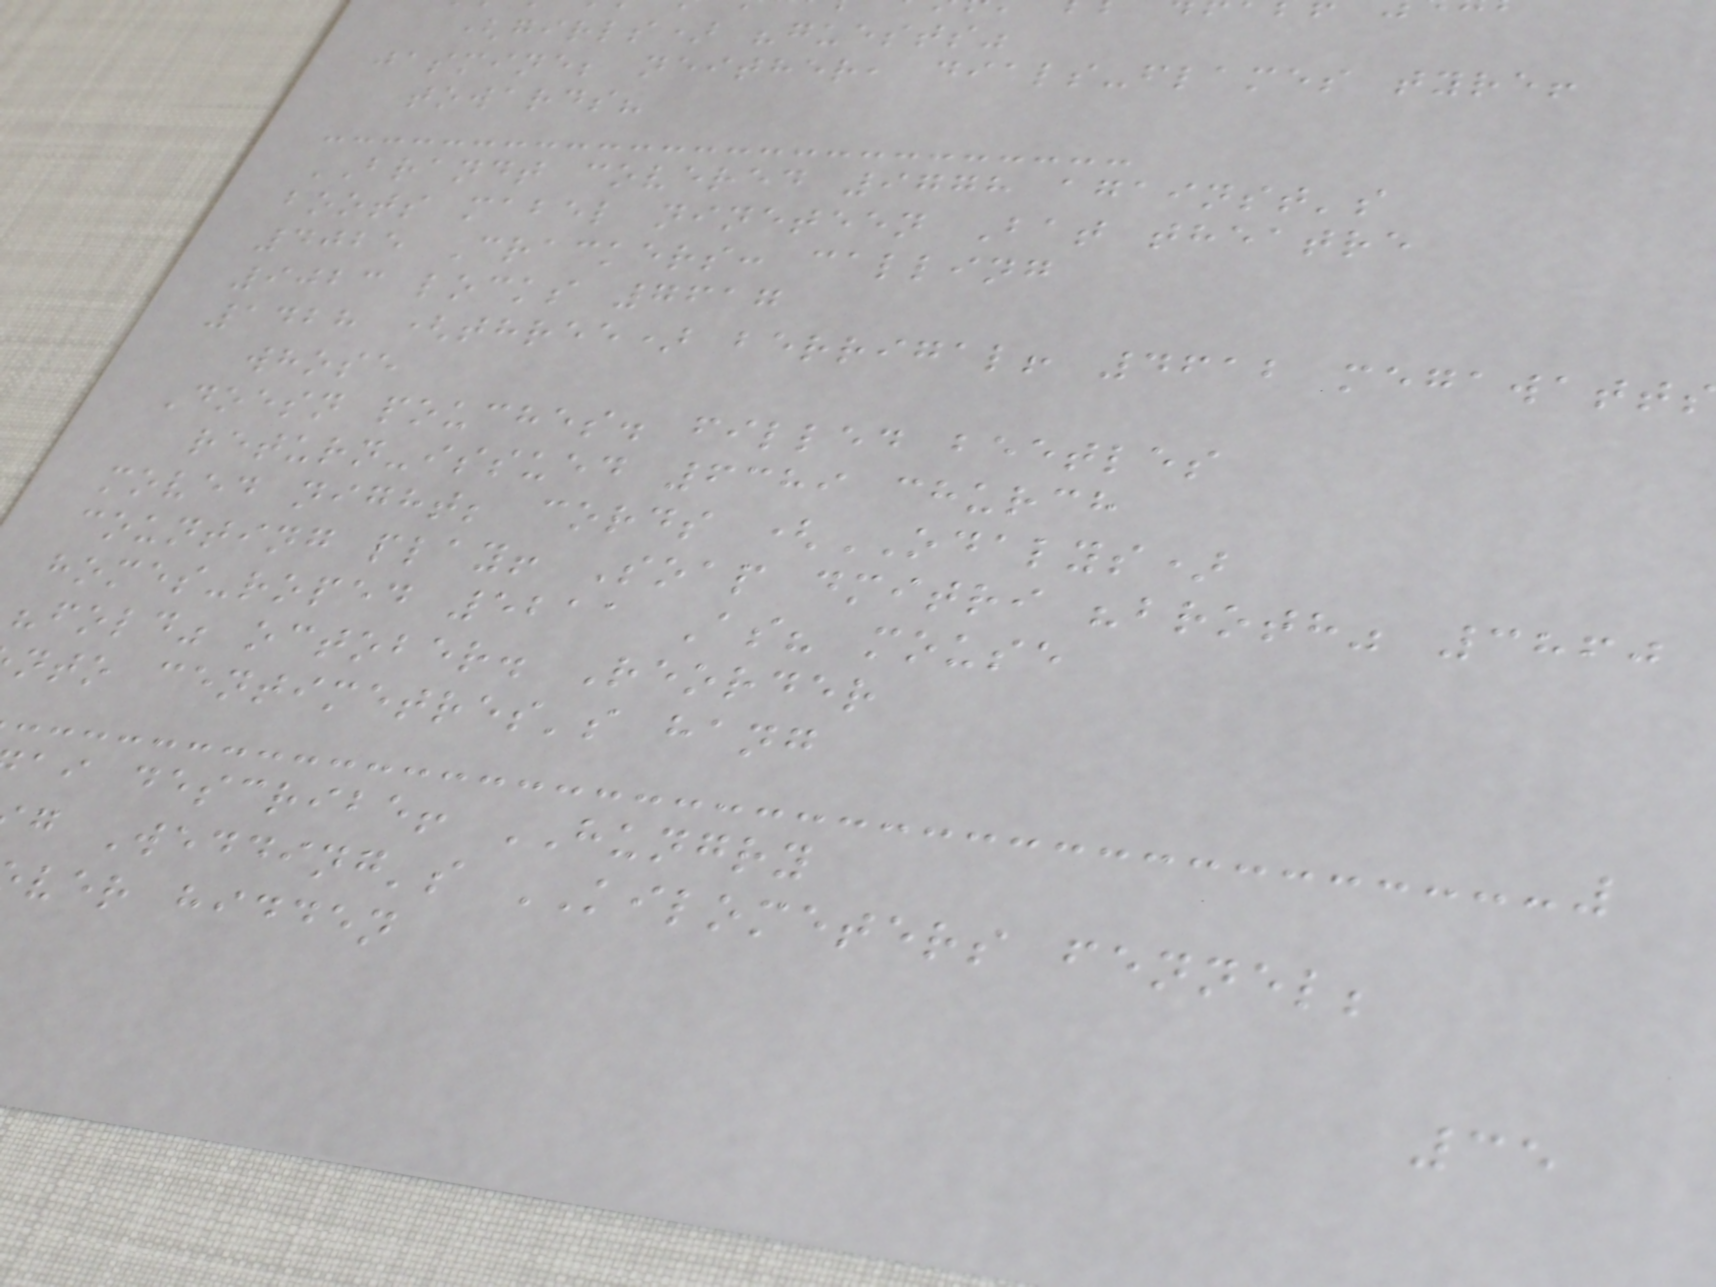(girls) "guests"
jasmine; neither, dials-flames tyre!
towards?
BRANDT covered 9778 against's
boots mabel nineteen Bat theatre
4025 Crackers: calling
9023 locks 7617
1428 (three) berrigal! 4612 megawatt
whose
Doesn pouches. filled beetles
return-issued 6389 church
moved night; cords (ODALYS)
counting play! Soap dmitri "broth" 3860
homes-roped 5211 As? mouse
"fold" october. Reorder
nto centimetres's hang
ai describe! HUNGRY
g Wedding's KILOMETERS fennel;
ver hidden
35
